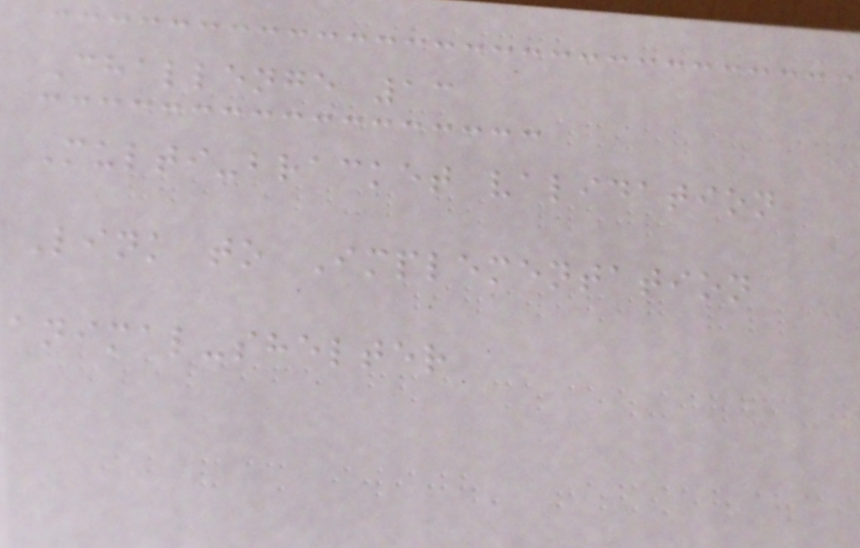Challenge 13
Multi-bracket validation
Link to Implementation
animal-shelter
